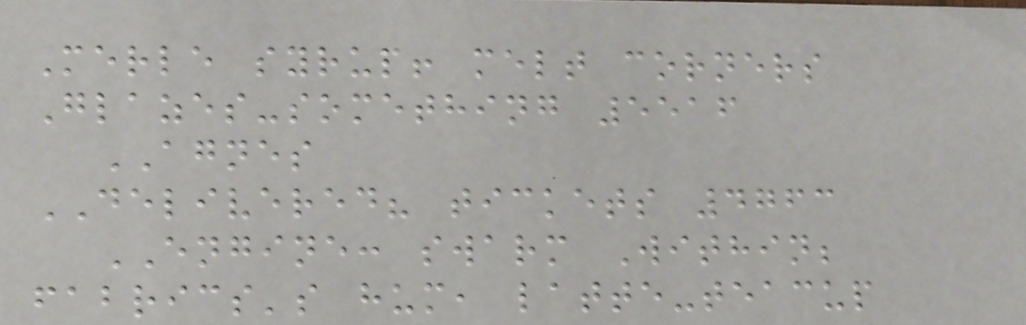Merle syrup! melt corners
Glazes-something 5516
AGNES
DELIVERED? tickets 4763
ENGINE: swarm Within;
fabrics's hum, latte-teacup
